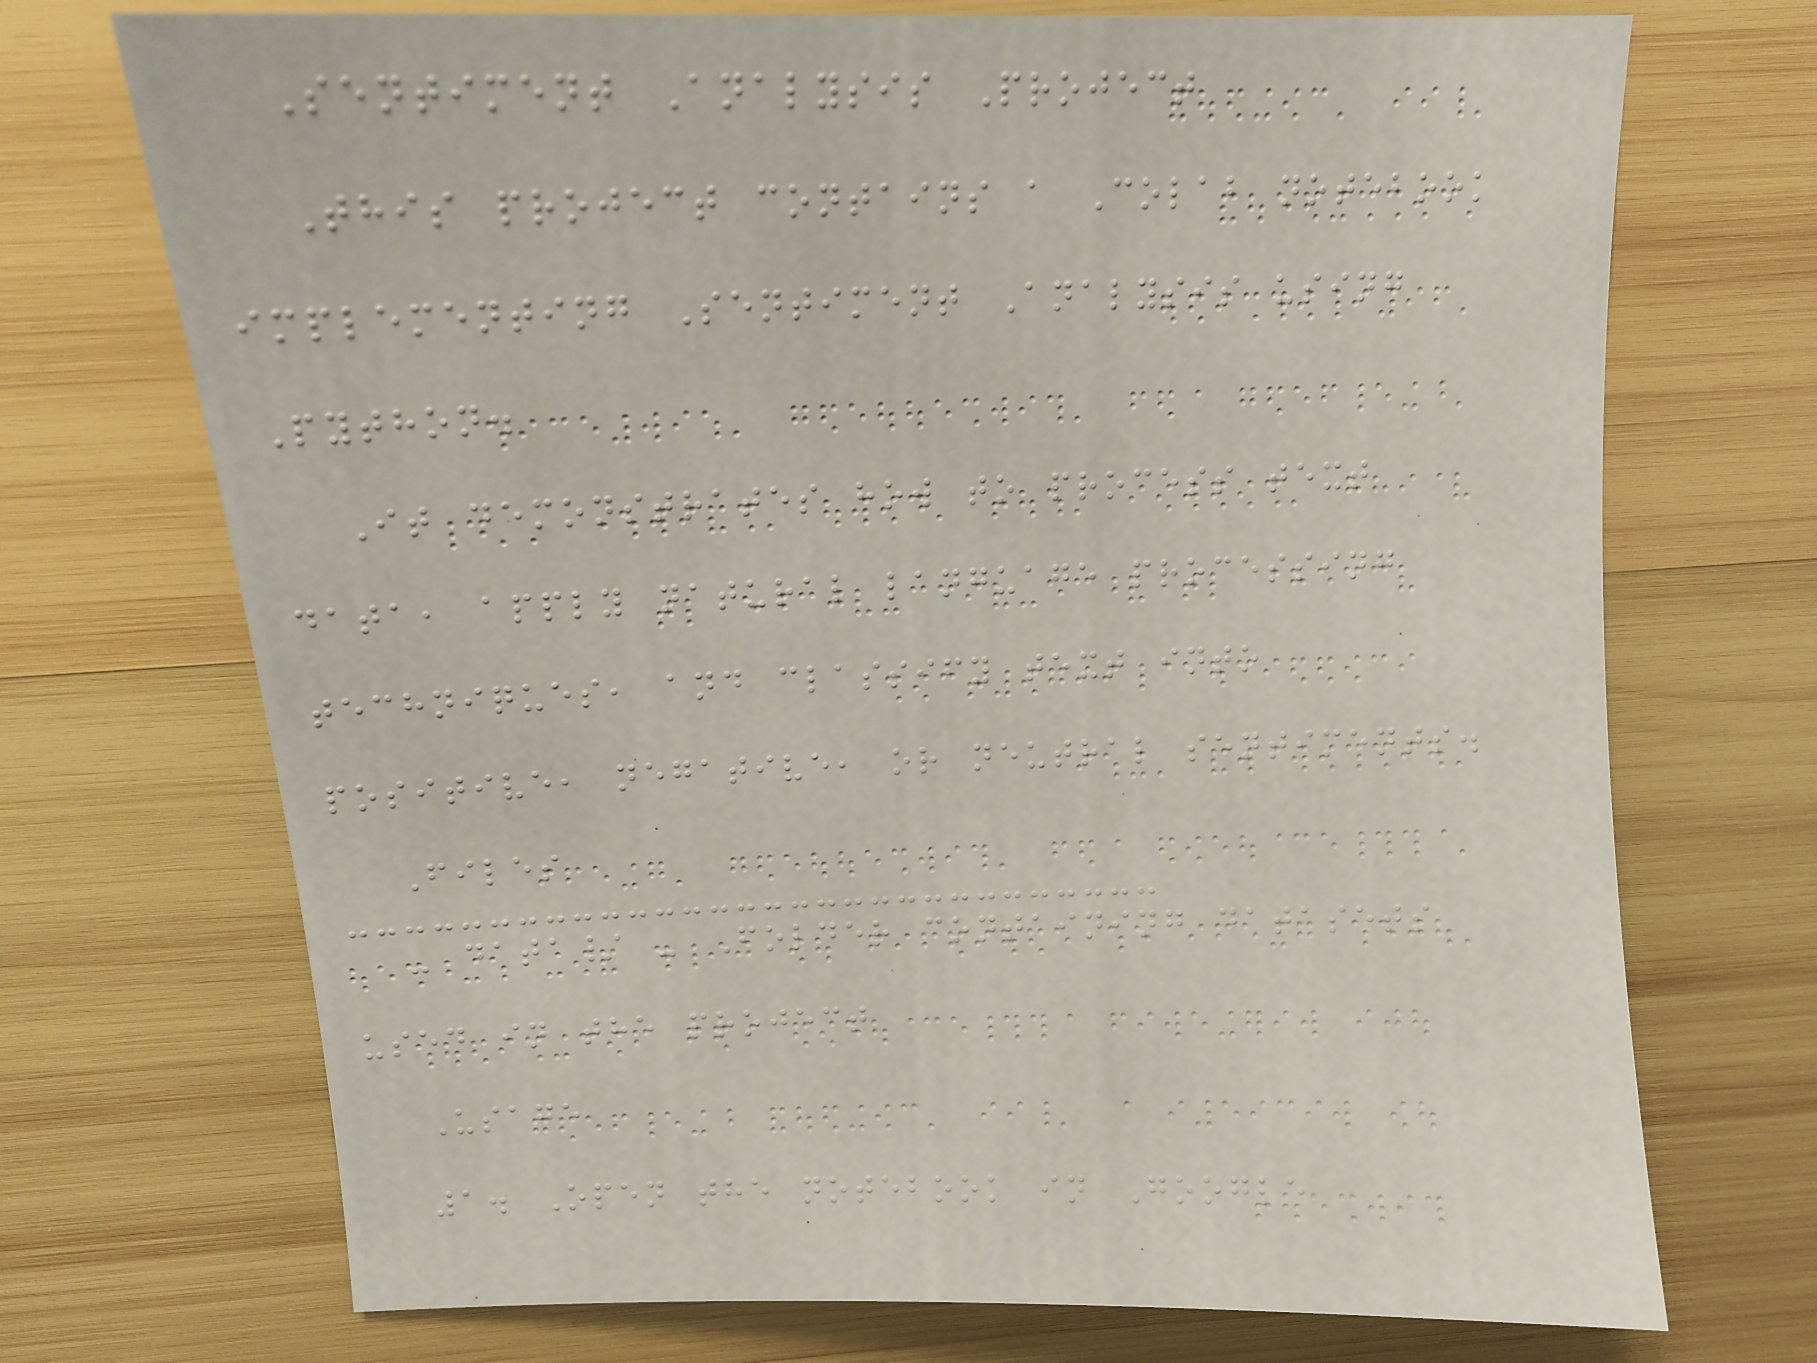Sentiment Analysis Project
This project contains a Colab notebook
implementing Sentiment Analysis using
Python.
It demonstrates how to process text
data, apply natural language processing
techniques, and classify text into
positive, negative, or neutral sentiments.
Files
- data/ - Folder containing datasets
used in the project
Usage
1. Open the notebook in Google
